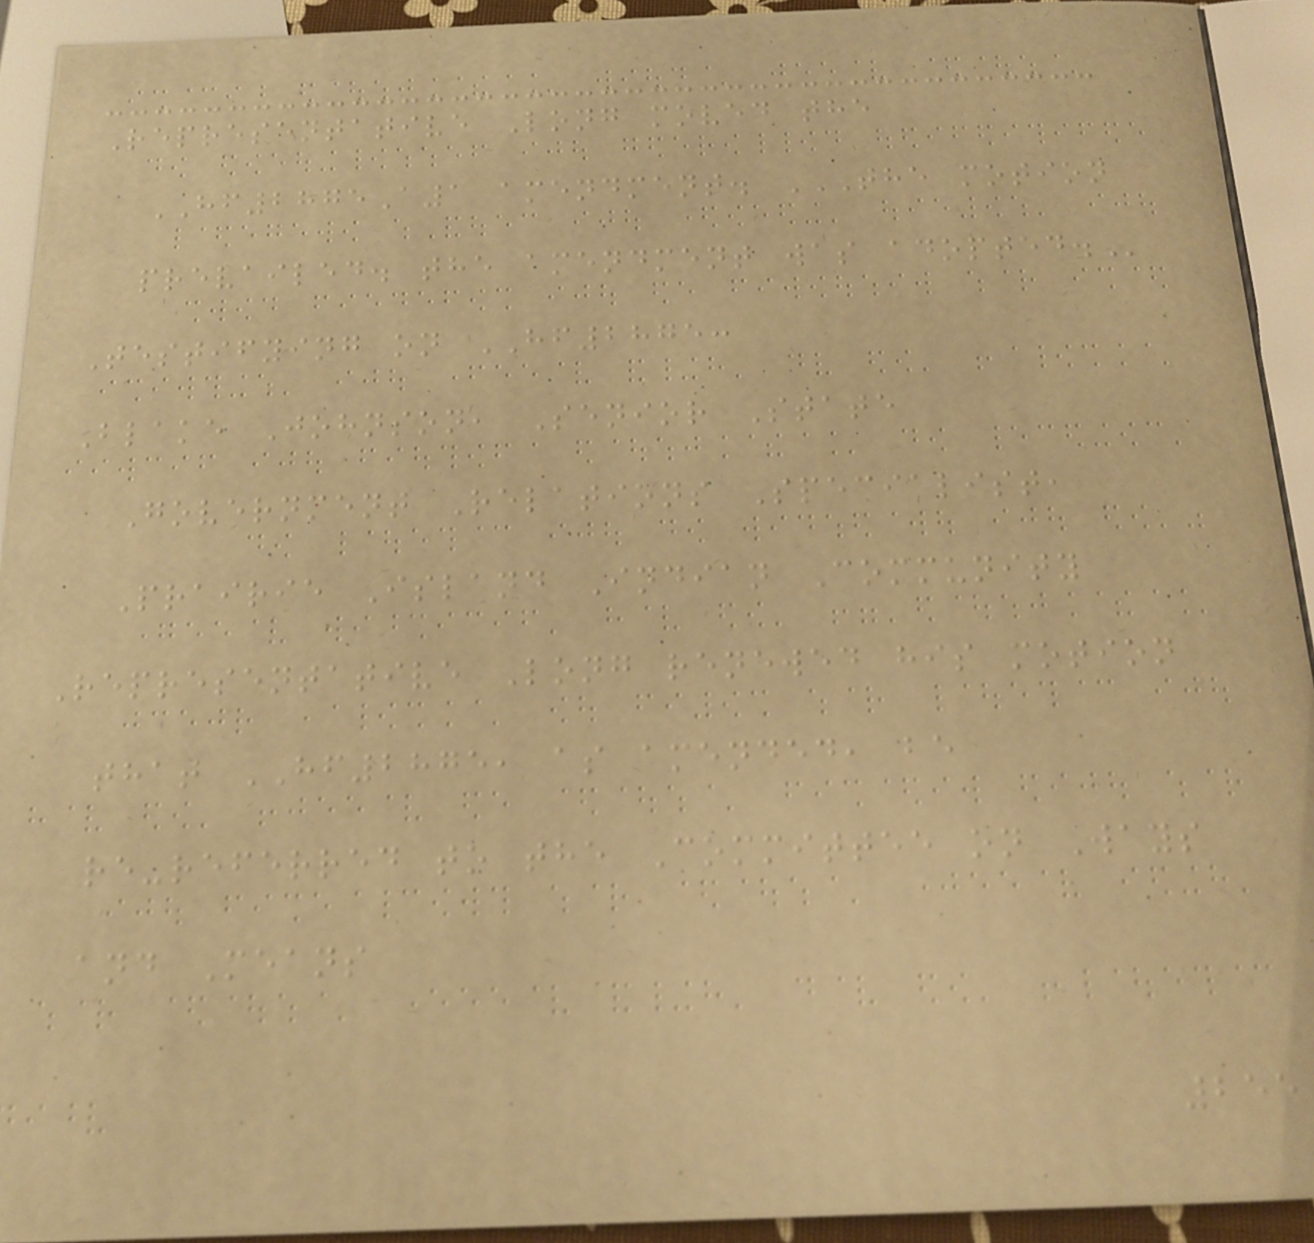Representative Long moved the
HF2875A1 amendment. THE MOTION
PREVAILED. THE AMENDMENT WAS ADOPTED.
Testifying on HF2875:
Blake Johnson, Senior State
Government Relations Specialist,
Prairie Island Indian Community
Representative Long renewed his motion
that HF2875, as amended, be
re-referred to the Committee on Ways
and Means
255
